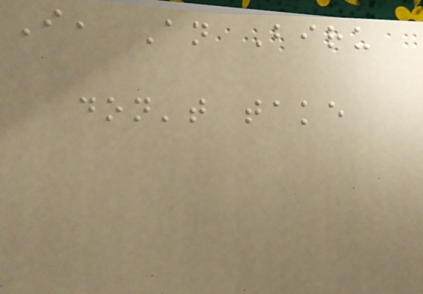I, An Biru
don't take
